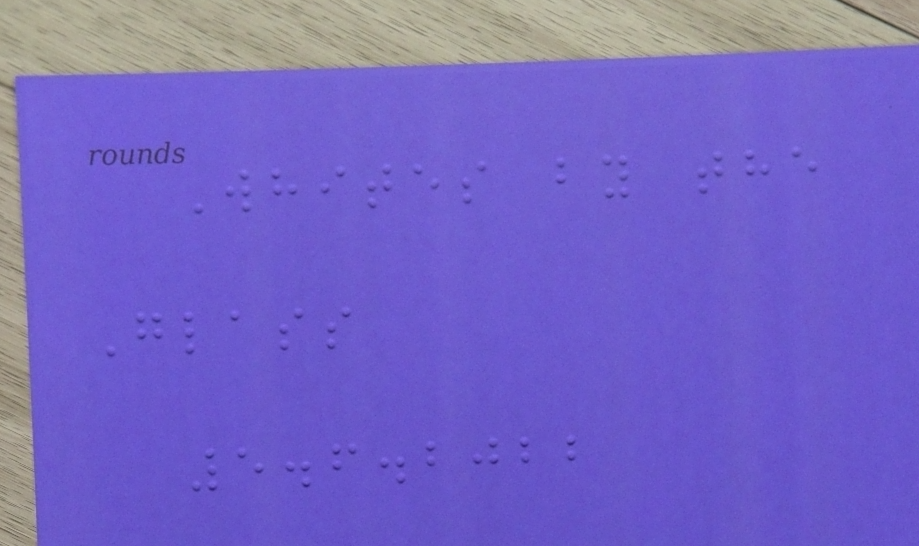Whites by the
Glass
5.6.2022
